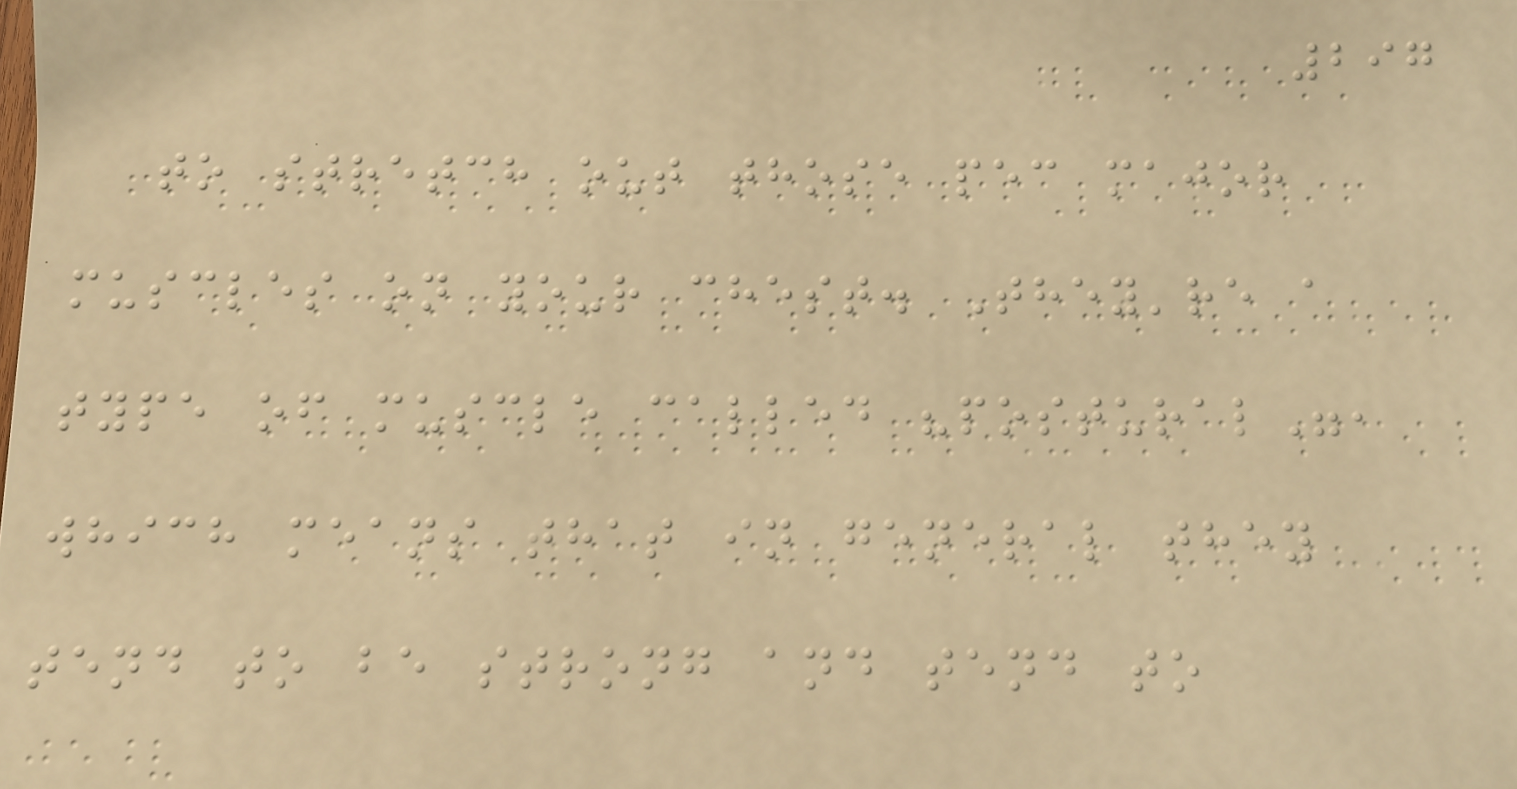297
to stretch out those pec major
muscles on your chest. They're a
type of muscle called "postural",
which means that in general they
tend to be strong and tend to
